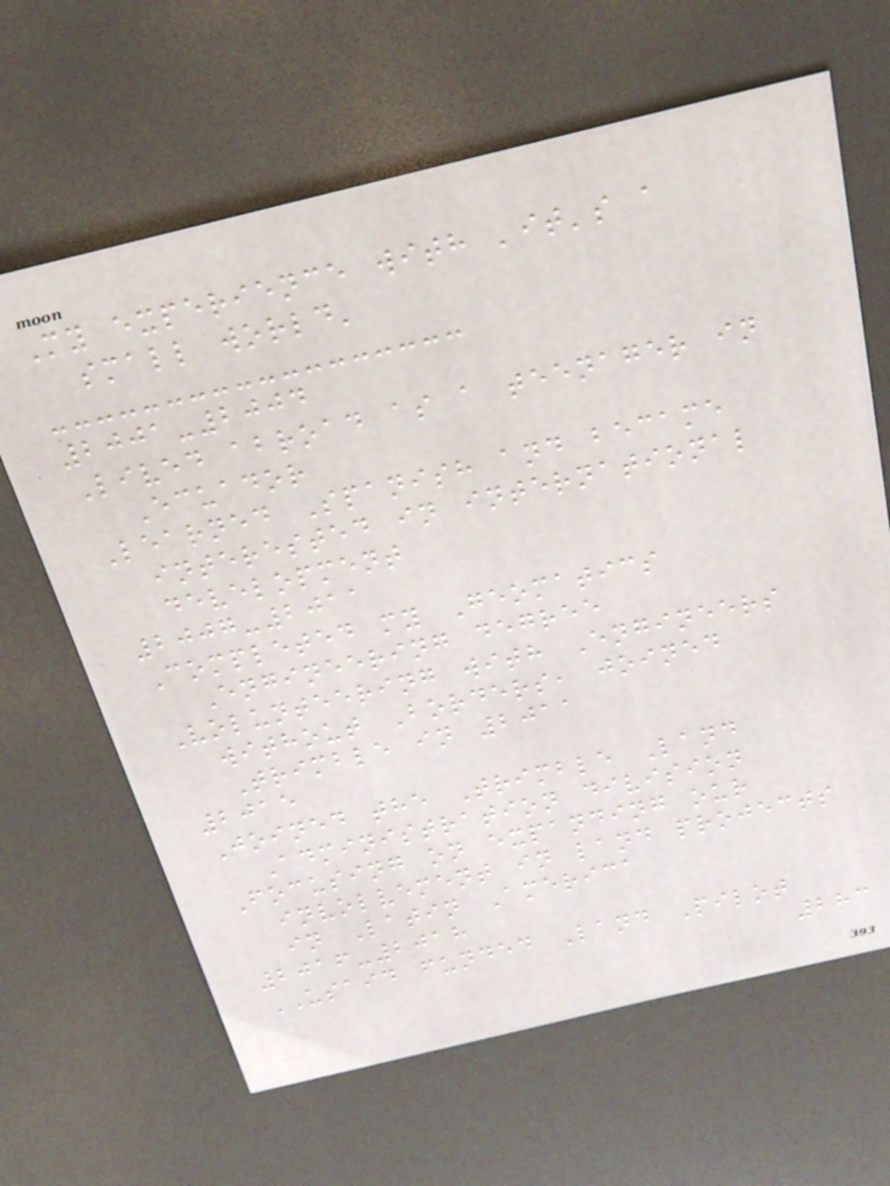My experience with 'it's a
small world'
2001-2004
Lived abroad as a teenager in
Ecuador
Learned Spanish and became
interested in international
development
2007-2011
Completed my Geomatics
Engineering degree
Volunteering with Engineers
without Borders, joined
Trimble in 2011
2015
Joined the Trimble Land
Administration division
Focusing on expanding our
involvement in land projects
in Latin America
2016-2018
USAID funded Land Pilot
283
